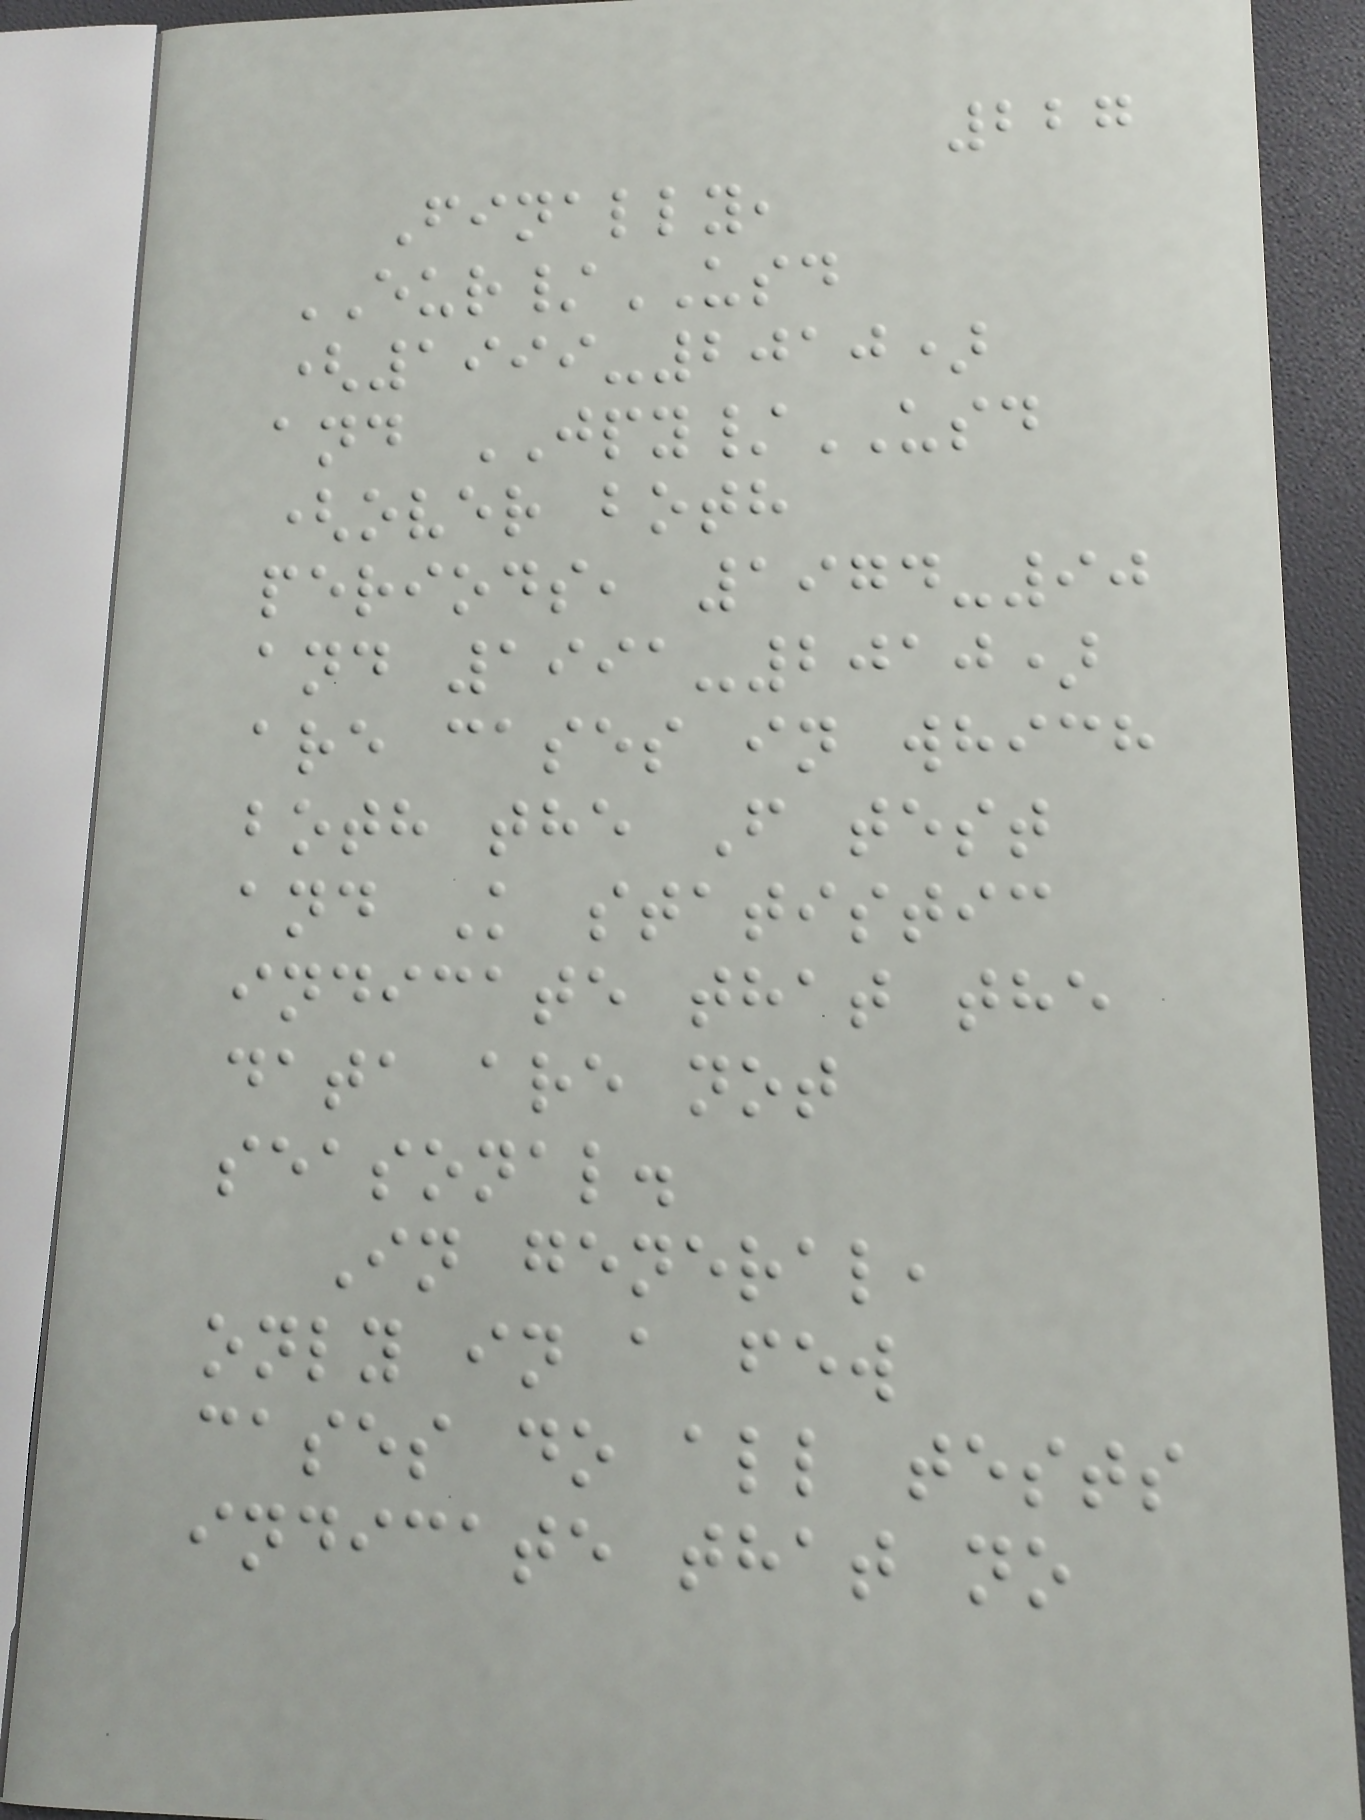227
Finally,
EUR/USD
(1999-2010)
and JPY/USD
(over both
periods, 1974-90
and 1991-2010)
are cases in which
both the F test
and K statistic
indicate that the
data are not
seasonal.
In general,
only in a few
cases do all tests
indicate that no
